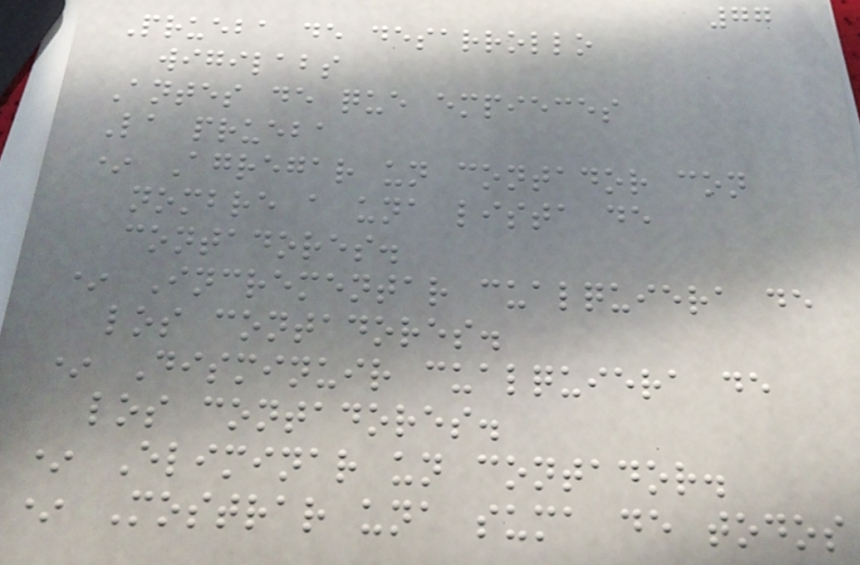77
Prueba de desarrollo
wigilabs
Antes de que empieces
La prueba
* Agregar un contador con
nombre a una lista de
contadores.
* Incrementar cualquiera de
los contadores.
* Disminuir cualquiera de
los contadores.
* Eliminar un contador.
* Mostrar una suma de todos
